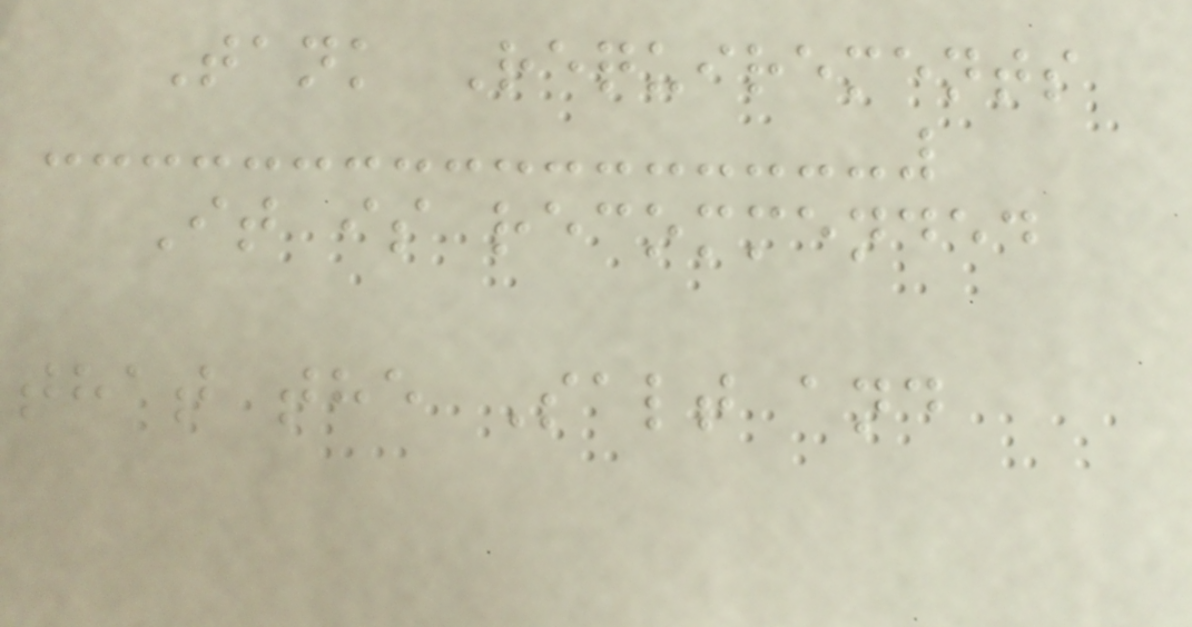Tank Requirements
It is recommended
that the Salt and
